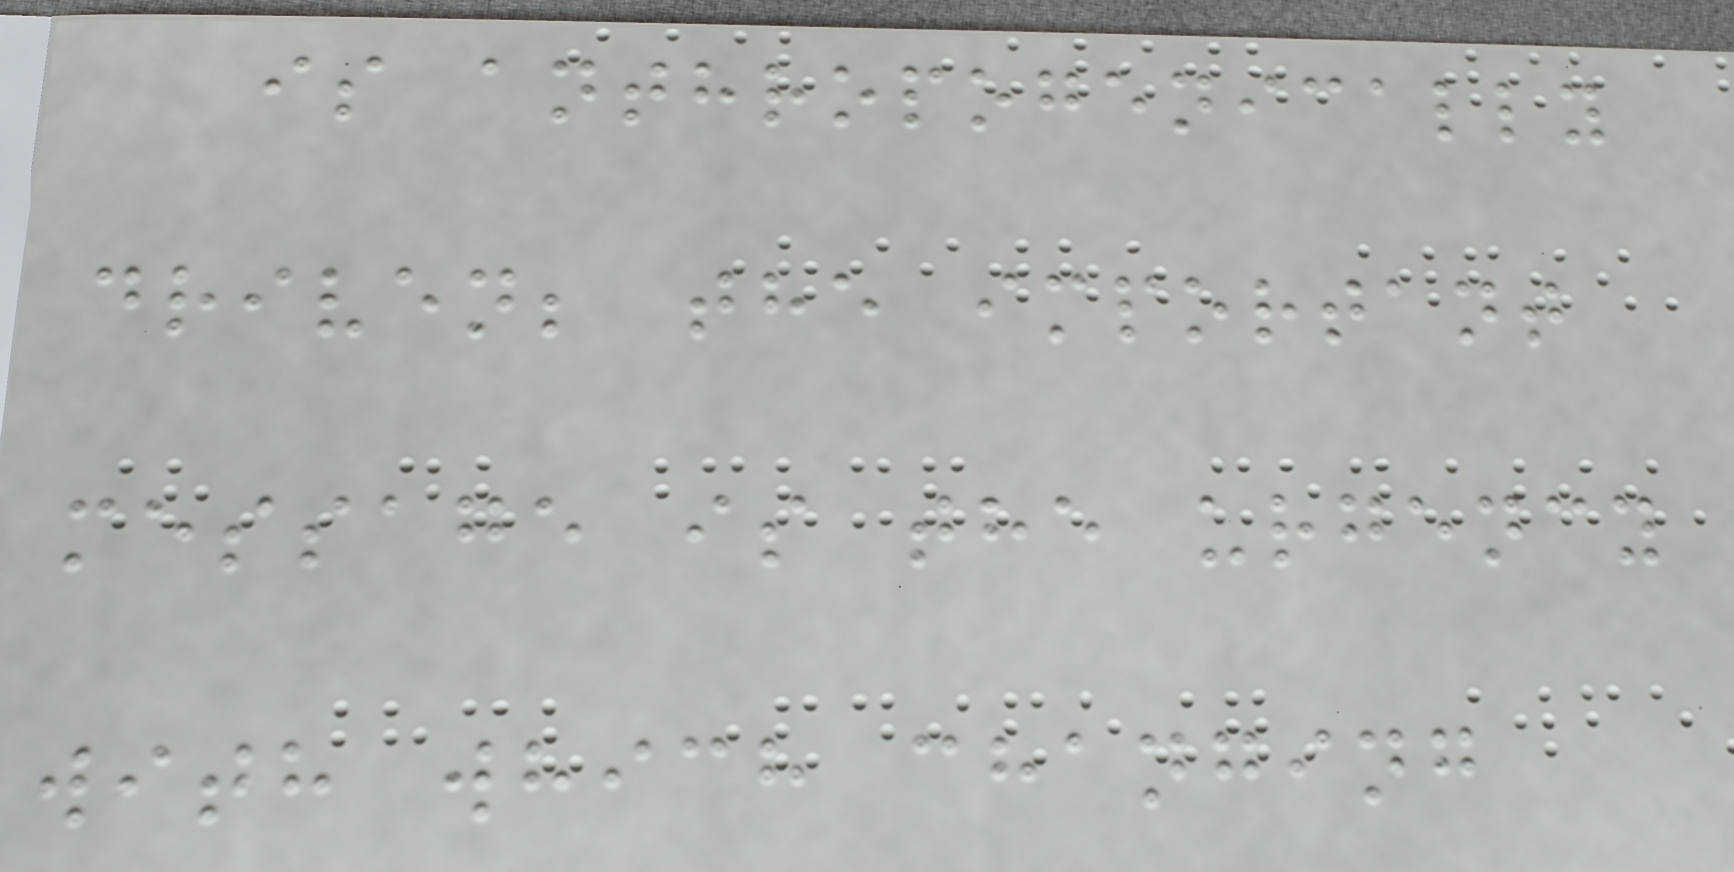is anthropogenically
driven; the important
message is the urgency
with which changing
